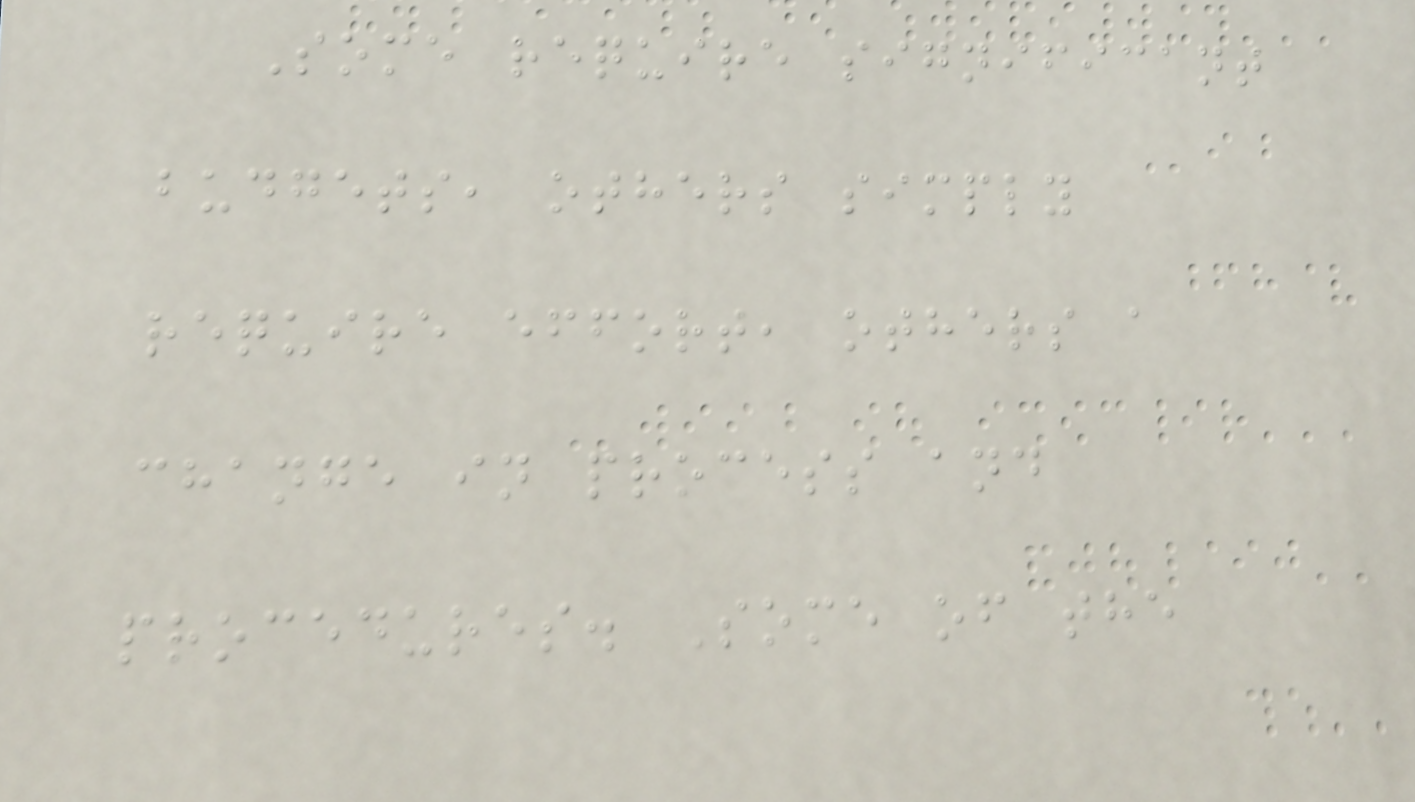Some require significant
budgets, others simply
require effort, others a
change in process and
procedures. Some of the
